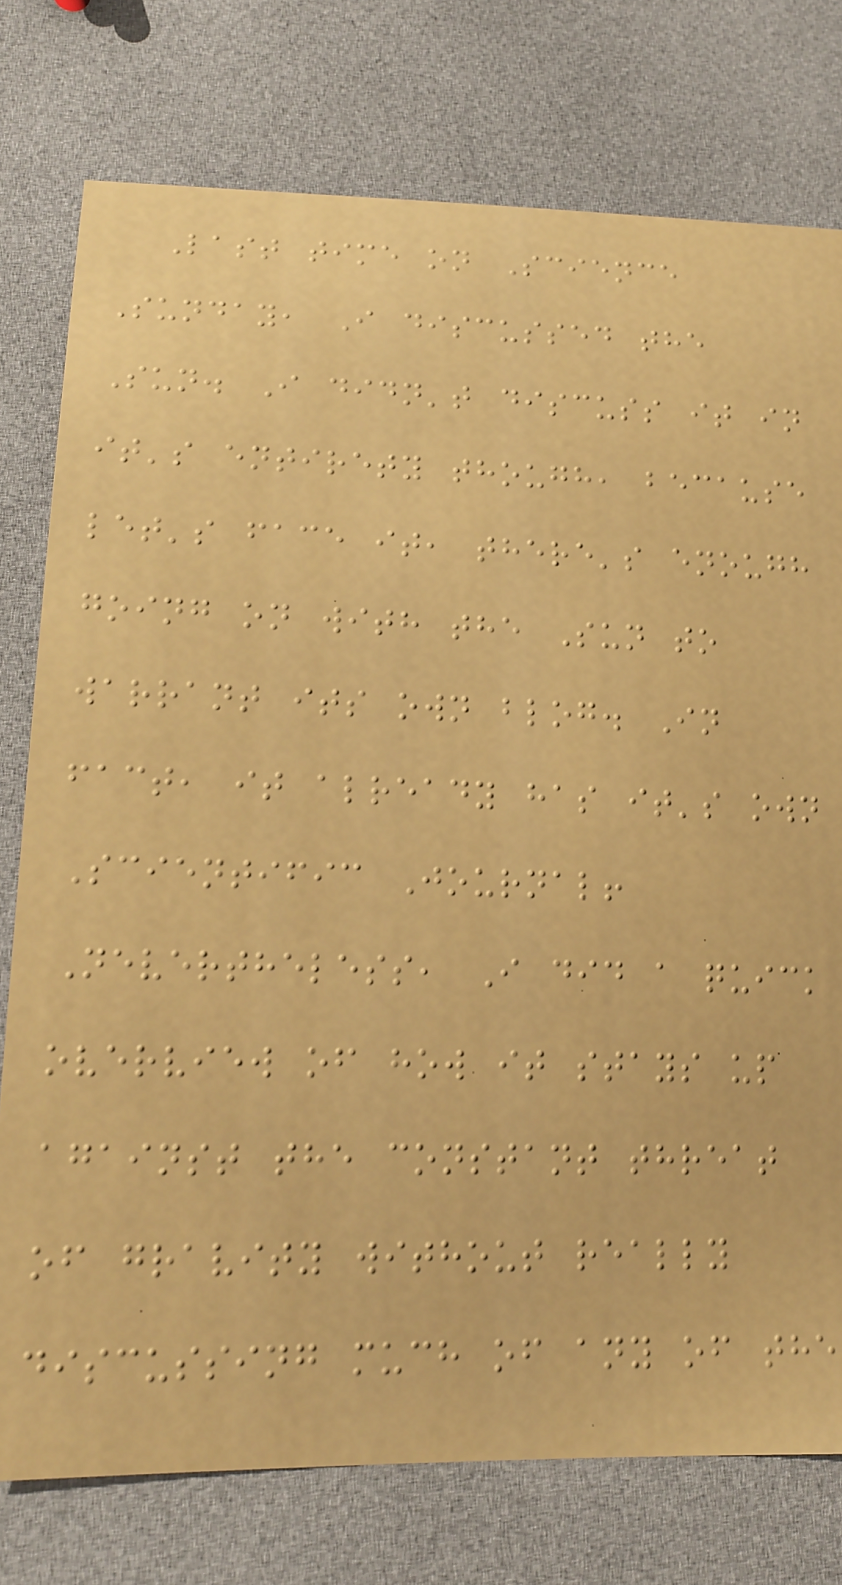Last time on Science
Sunday, I discussed the
Sun. I didn't discuss it in
it's entirety though, because
let's face it, there's enough
going on with the Sun to
warrant its own blog. In
fact, it already has it's own
Scientific Journal!
Nevertheless, I did a quick
overview of how it stays up
against the constant threat
of gravity without really
discussing much of any of the
